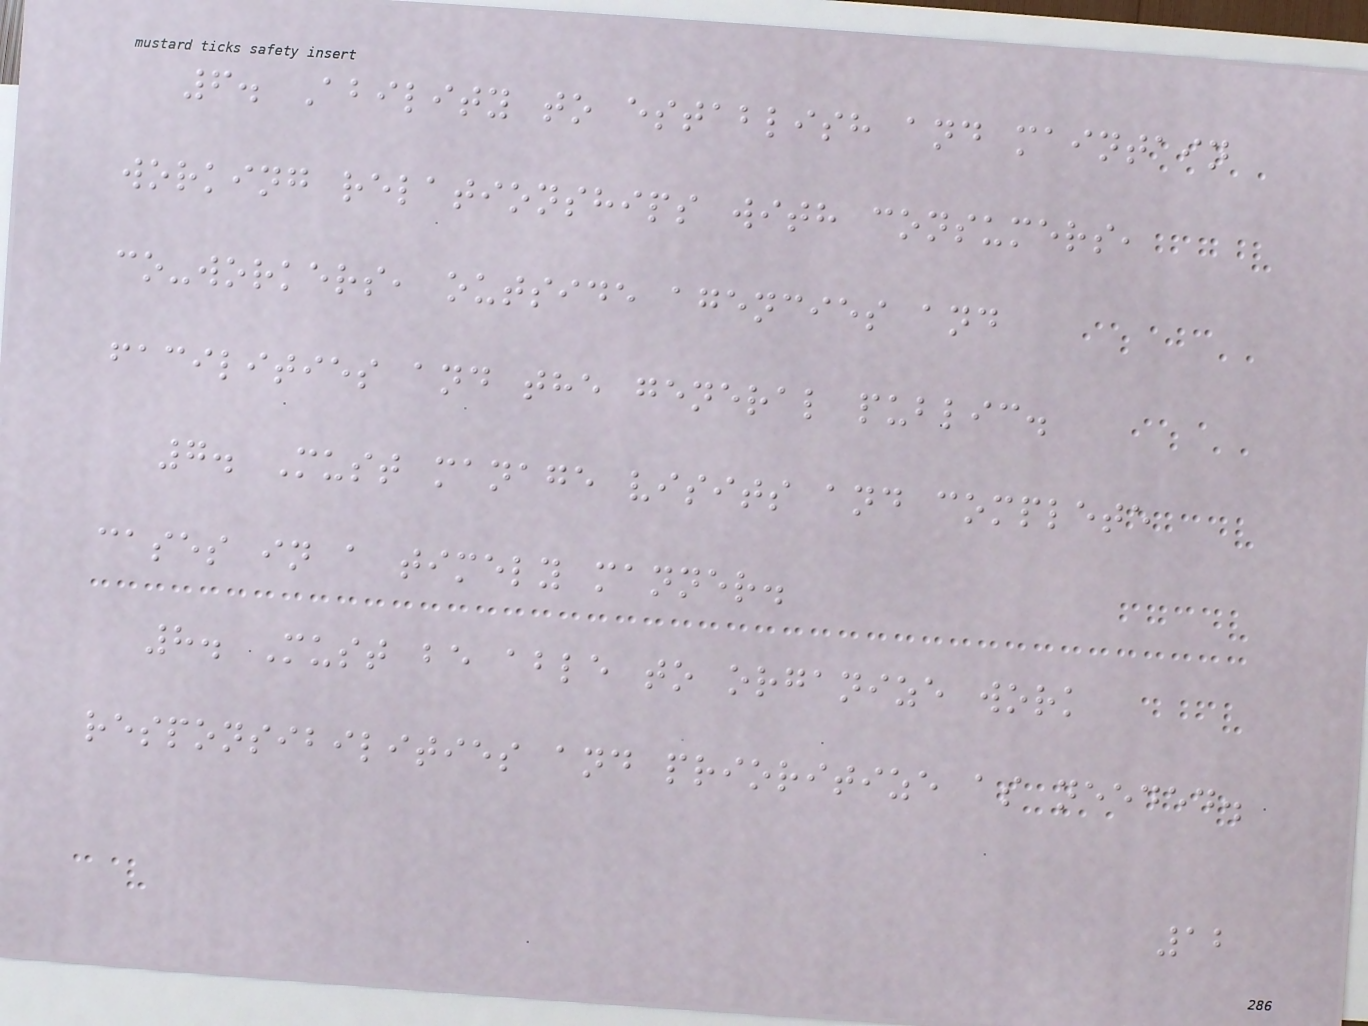6. Ability to establish and maintain
working relationships with consumers,
co-workers, outside agencies and
facilities and the general public.
7. Must manage visits and complete
cases in a timely manner.
8. Must be able to organize work
responsibilities and prioritize as needed.
12
